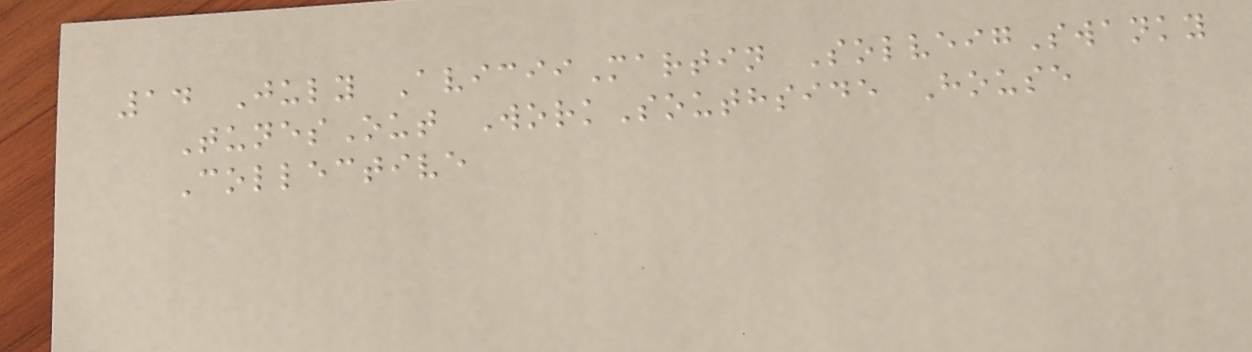14 July AviciiMartin SolveigSwanky
TunesOut WorkSouthside House
Collective
